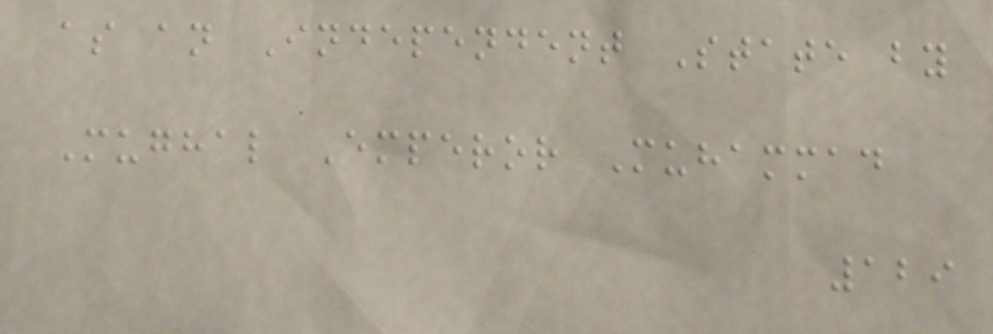as an Independent State by
Mughal Emperor Muhammad
129
